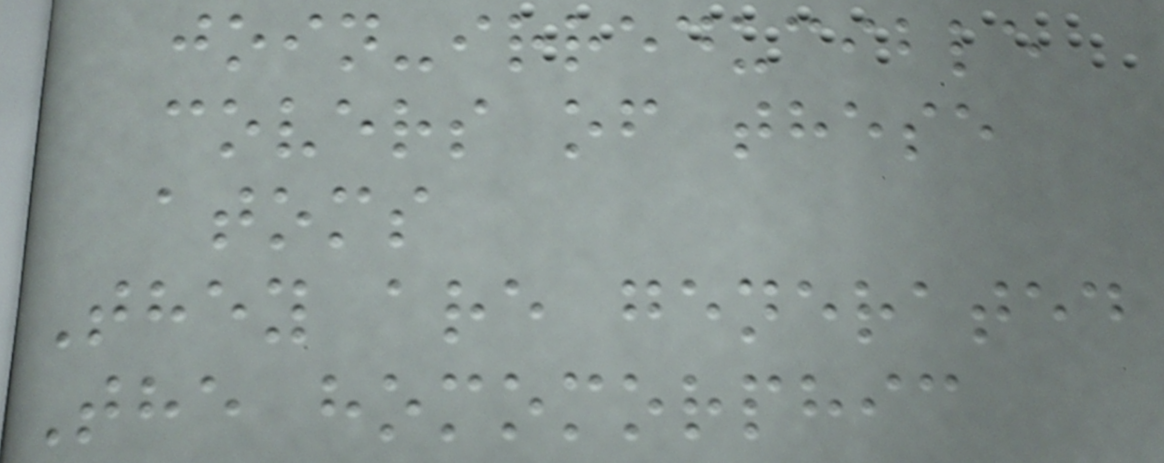join-irreducible
covers of these
atoms
They are generated
The homomorphic
